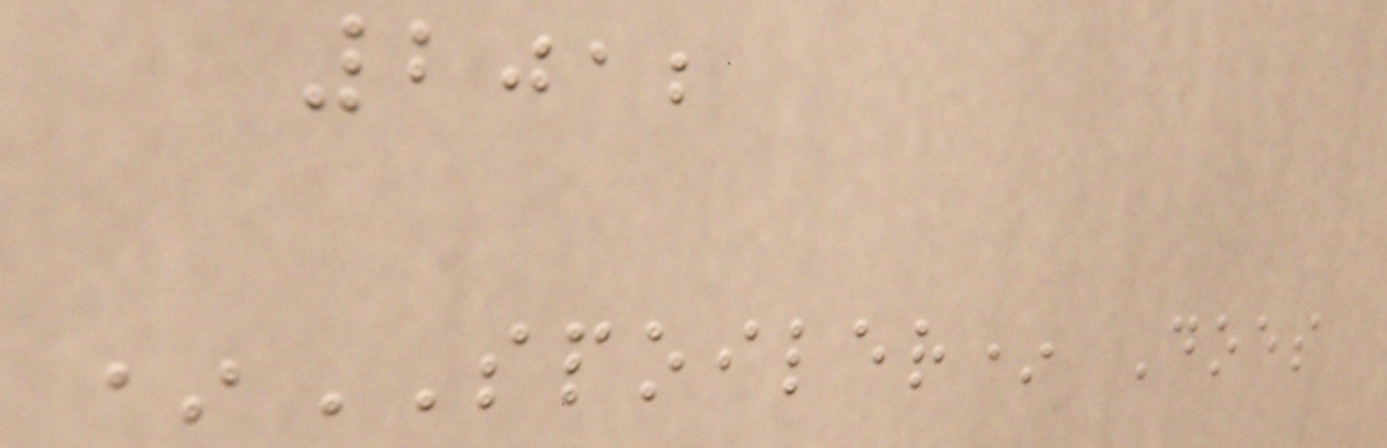2012
*SPOILER* Does
